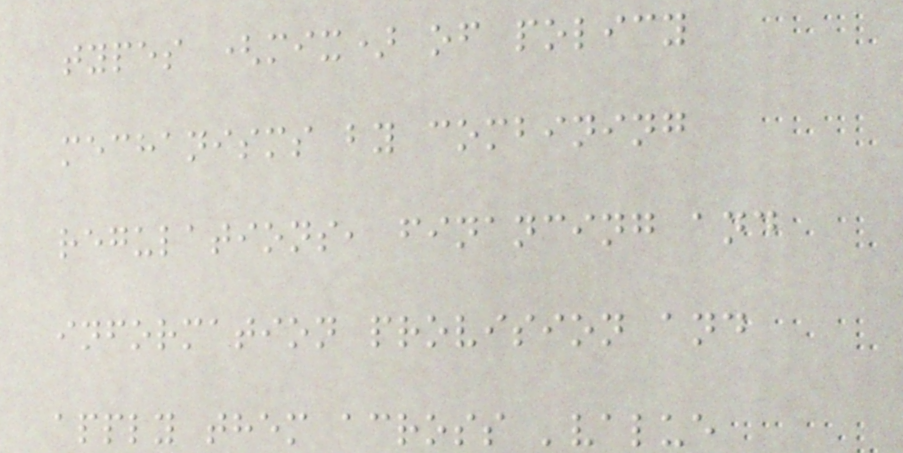types (mix) of policy
mechanisms by combining
regulations, financing and
information provision and
apply them across 'value
